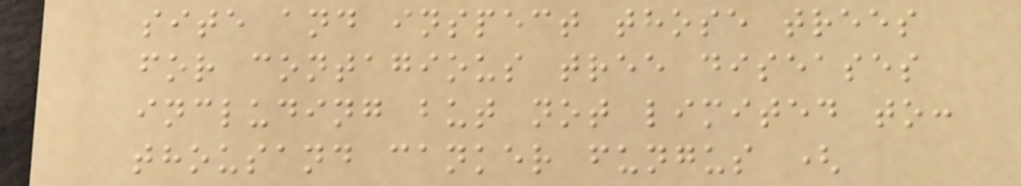site and inspect those trees
for contagious tree diseases
including but not limited to:
thousand canker fungus (
